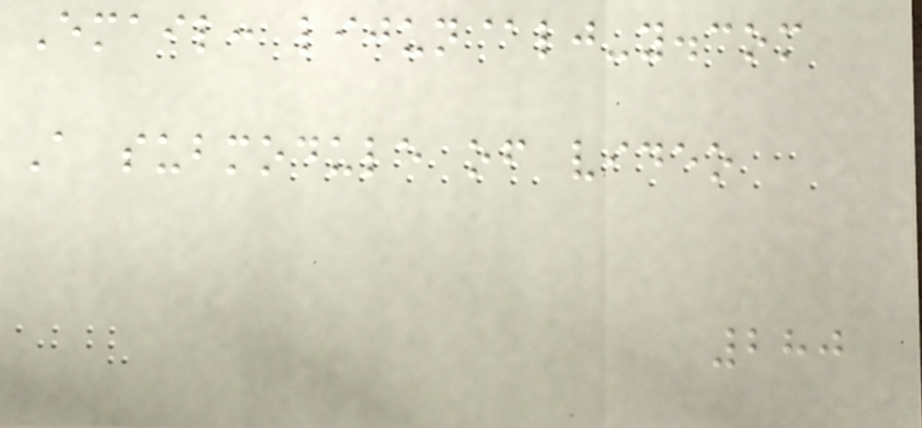Email: lijun@lj-y.com
A submodule of video
280
